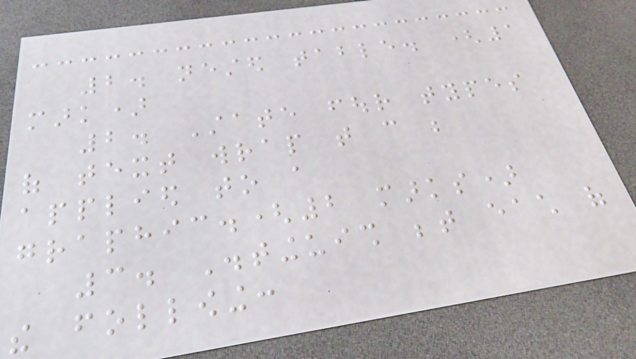2. nested table. (1
mark)
2. State four types
of text wrap that can be
applied to a
graphic.(2 marks)
3. Distinguish between each of
the following:
